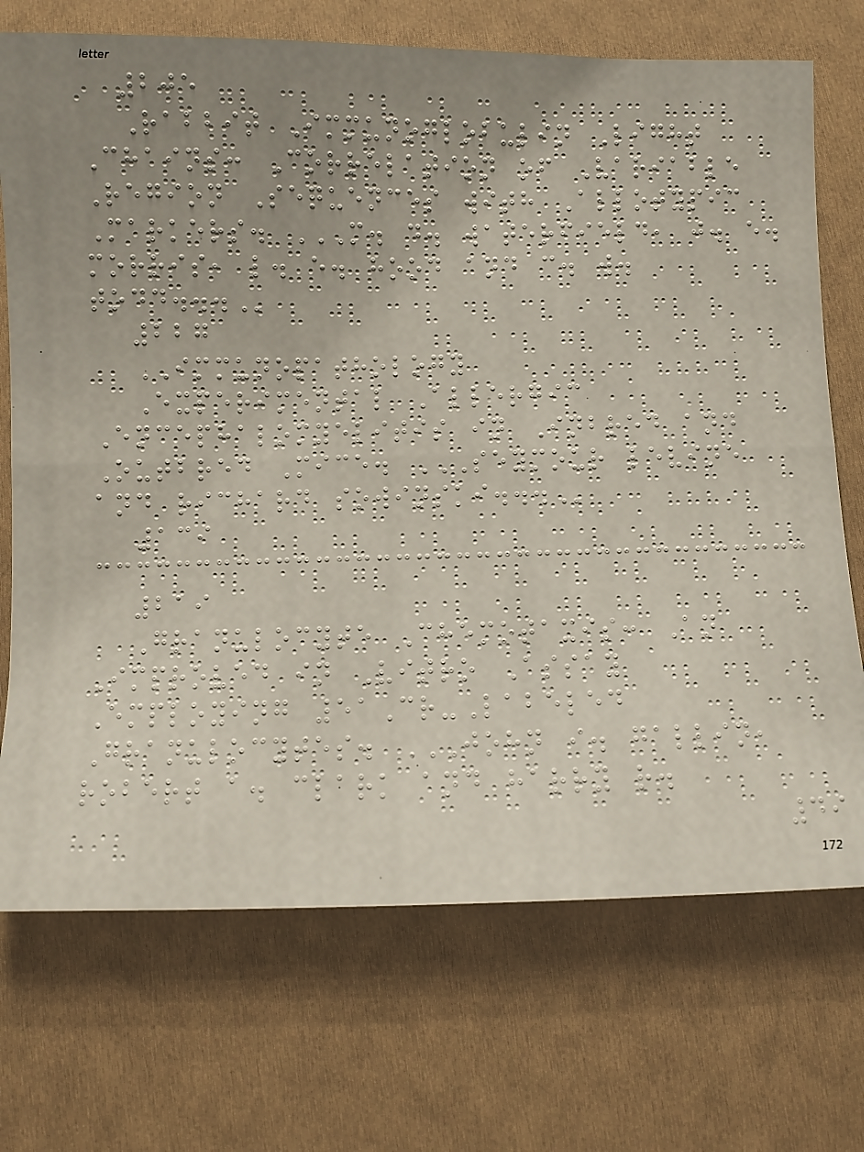205
Rabbit Immunoglobulin Light
Chains: Correlation of Variable
Region Sequences with Allotypic
Markers. M. D. WATERFIELD, J. E.
MORRIS, L. E. HOOD AND C. W.
TODD...
227
IMMUNOPATHOLOGY
Experimental Allergic
Encephalomyelitis in Inbred and
Outbred Mice. SEYMOUR LEVINE
AND RICHARD SOWINSKI...
139
219
Granulocyte Chemotaxis: An
Improved in Vitro Assay
Employing 51Cr-Labeled
Granulocytes. JOHN I. GALLIN,
ROBERT A. CLARK AND HARRY R.
49
